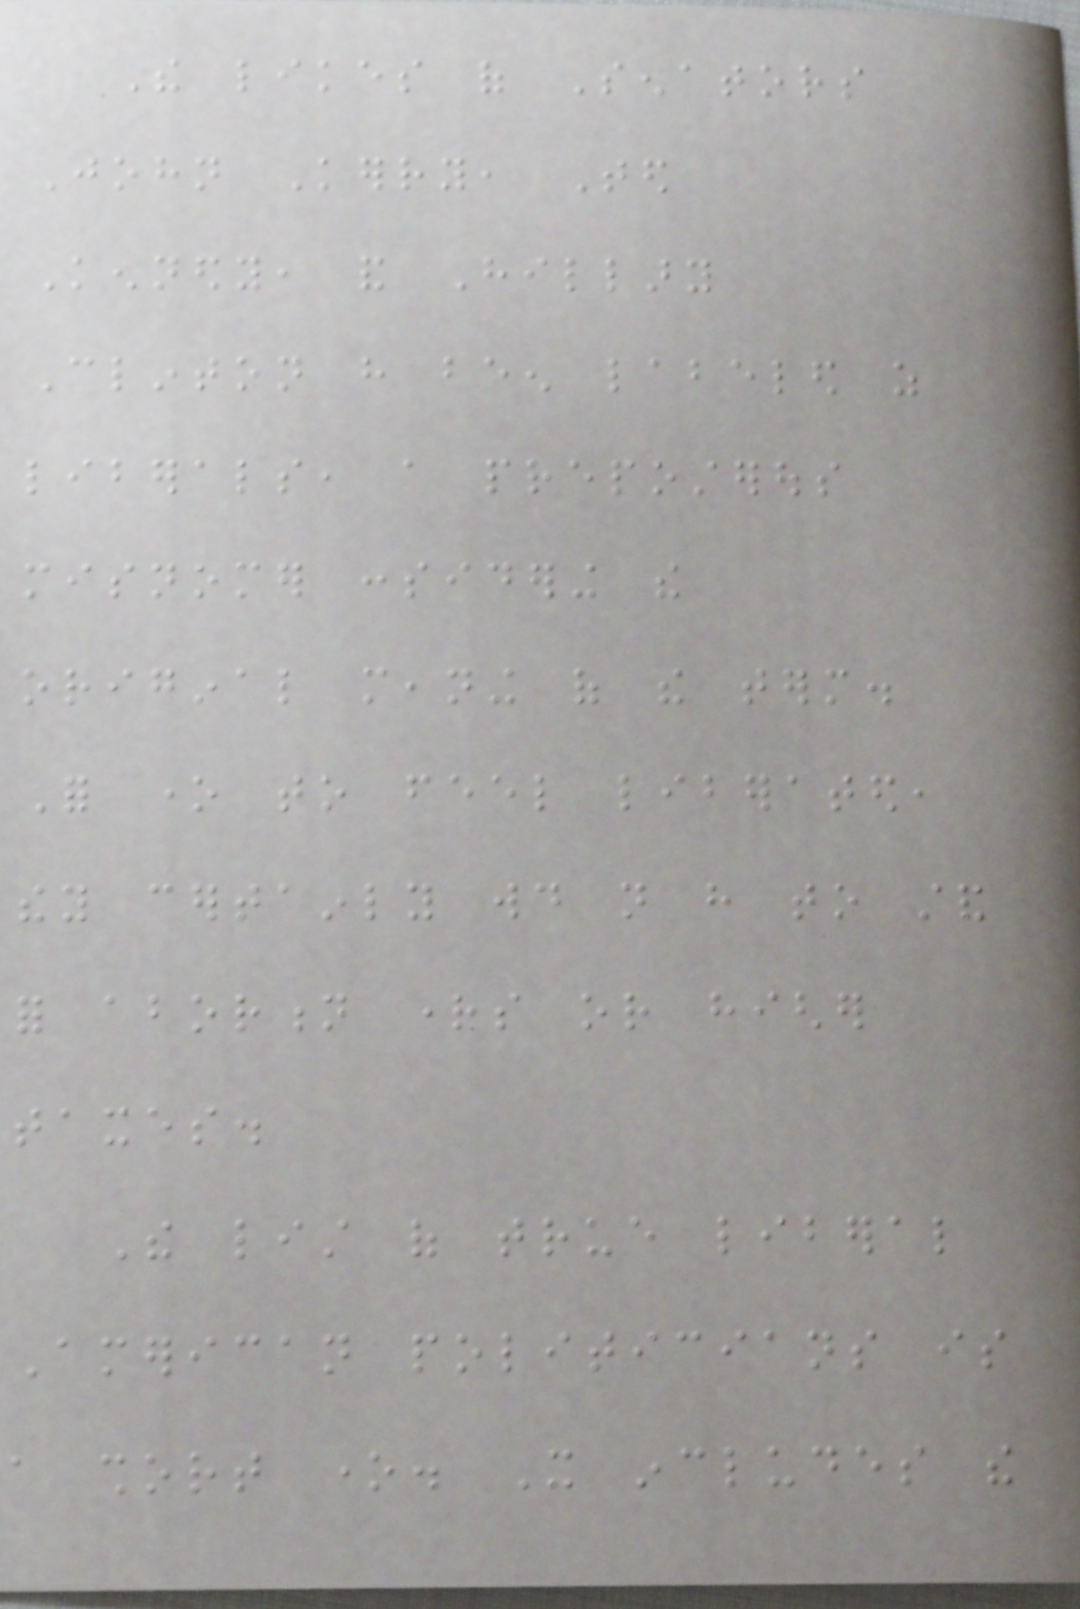The likes of Senators
John Kerry, Ted
Kennedy, and Hillary
Clinton have been labeled as
liberals, a preposterous
misnomer considering the
original meaning of the term.
For one to feel liberated,
they certainly would not have to stand
for abortion rights or higher
taxes.
The list of true liberal
American politicians is
a short one. It includes the
